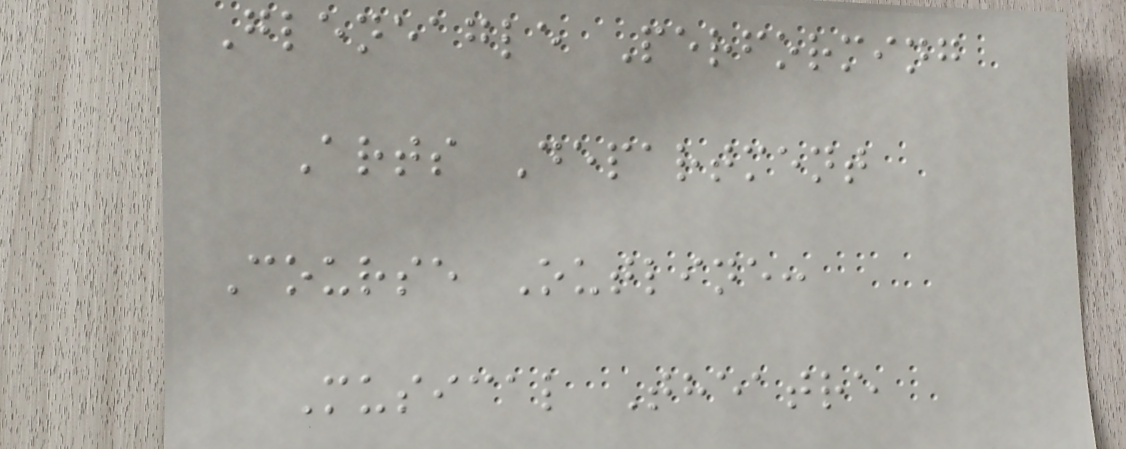Gleneagle Performing
Arts Department
Course Outline:
Musical Theatre
